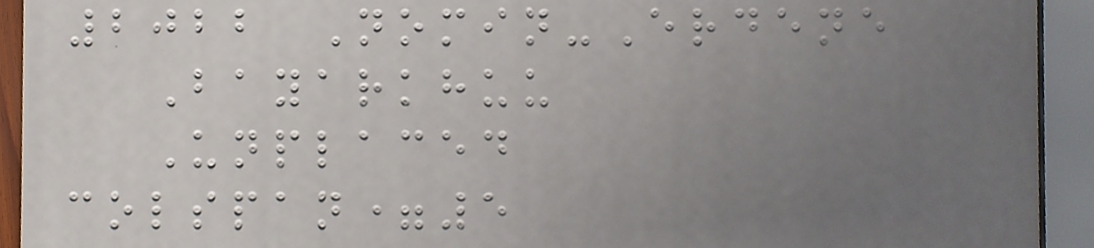2022 Nomin-Erdene
Bayarkhuu
Unplaced
colspan=5
